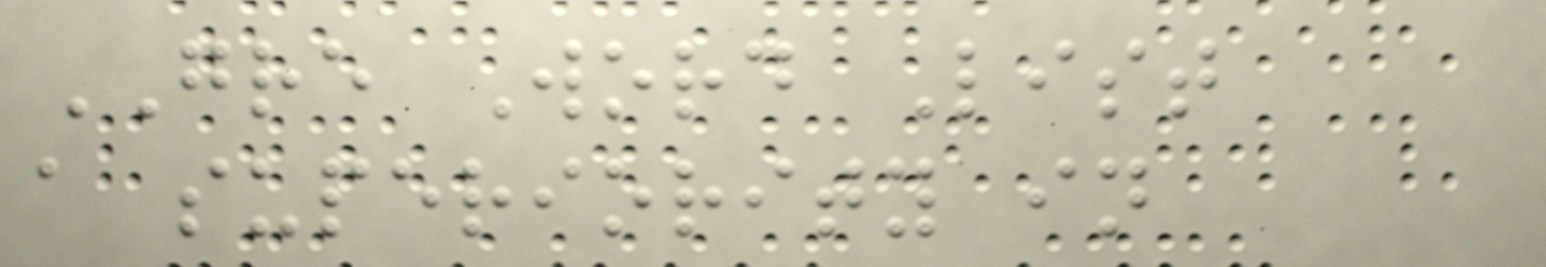GRE Word List
a superiority in
